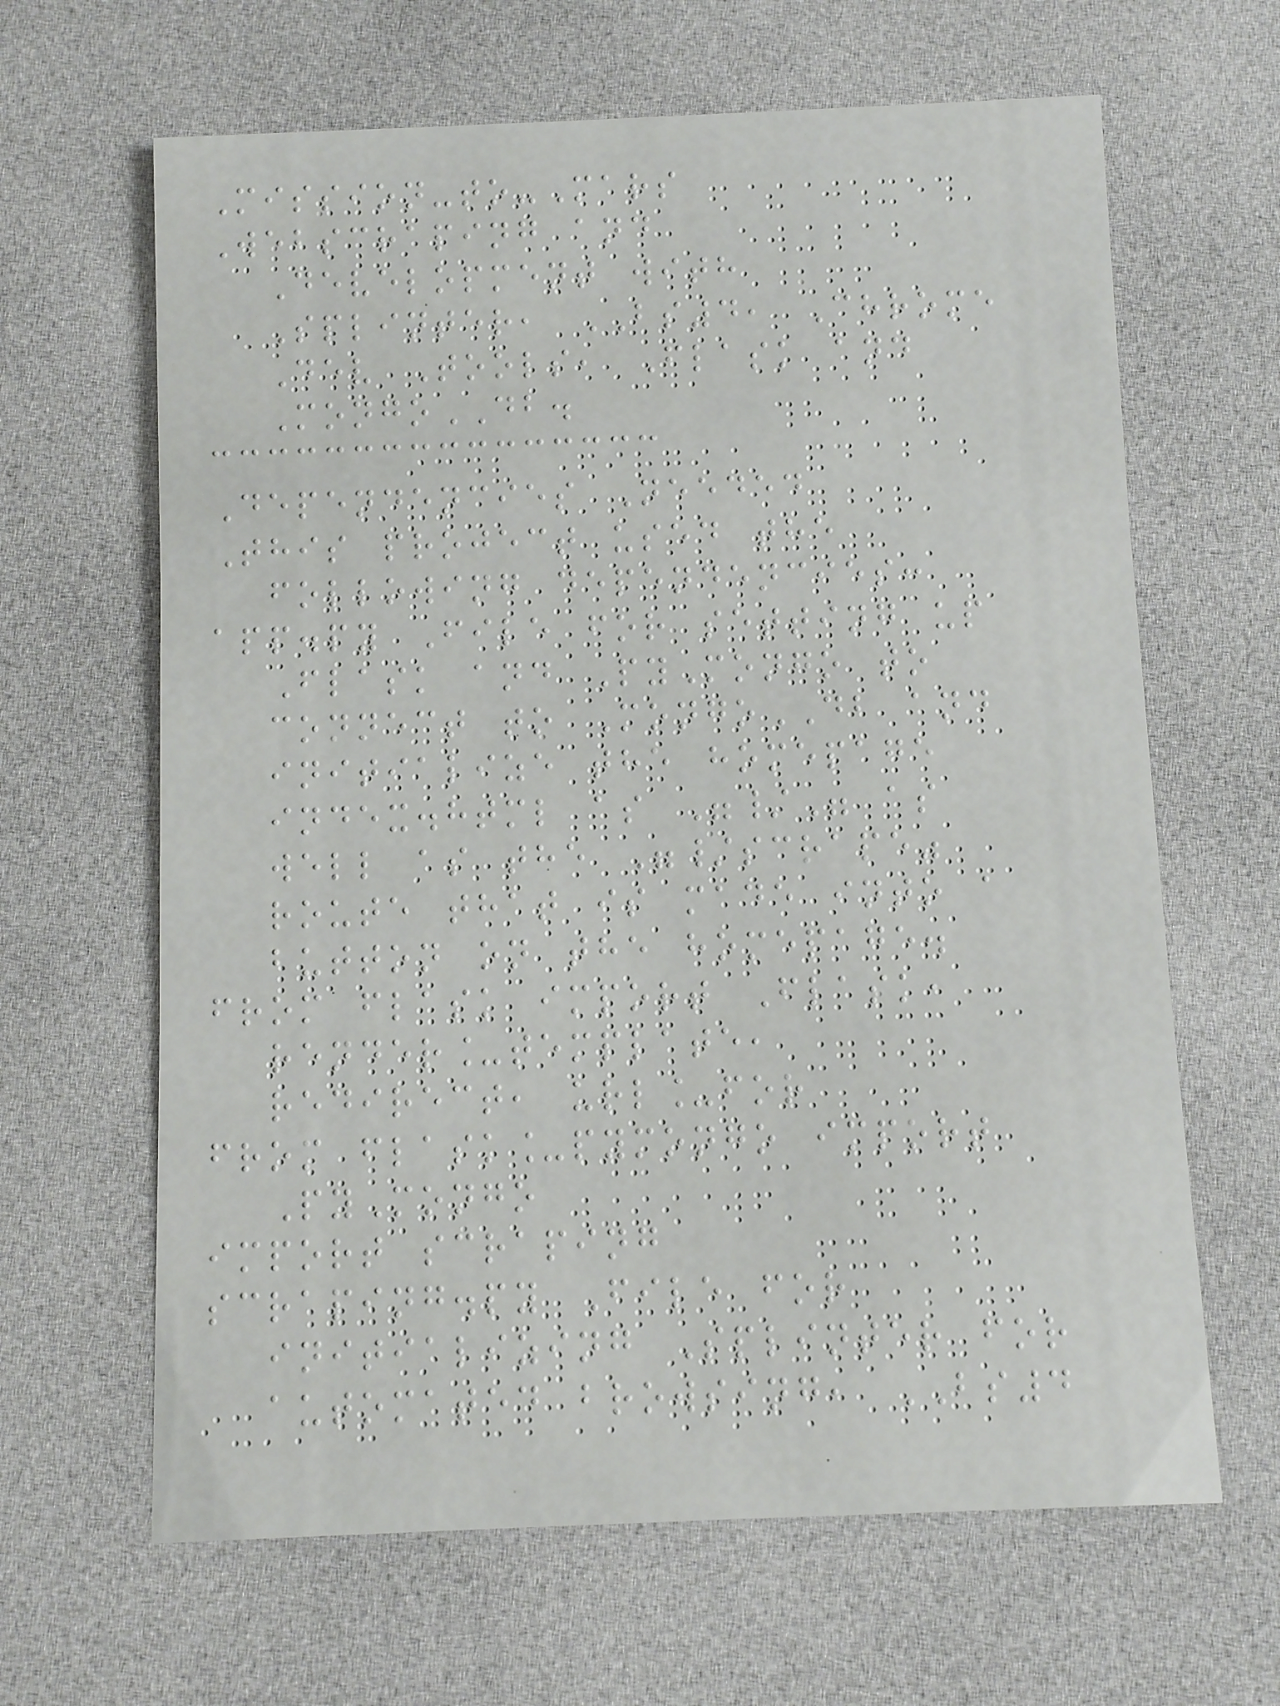Mission-to-Mars
Webscraping and
Development with
Splinter, BS4, Chrome
Dev Tools, Flask and
MongoDB.
Dependencies Needed
This project used the
following dependencies:
app.py File for setting up
Flask and PyMongo to
connect to MongoDB and
initialize the homepage
index.html as "/" as
well as the "/scrape"
route that is made into a
button on the homepage.
from flask import Flask,
render_template,
redirect, url_for
from flask_pymongo import
PyMongo
import scraping
scraping.py File for
initializing Splinter for
automated browsing, BS4
